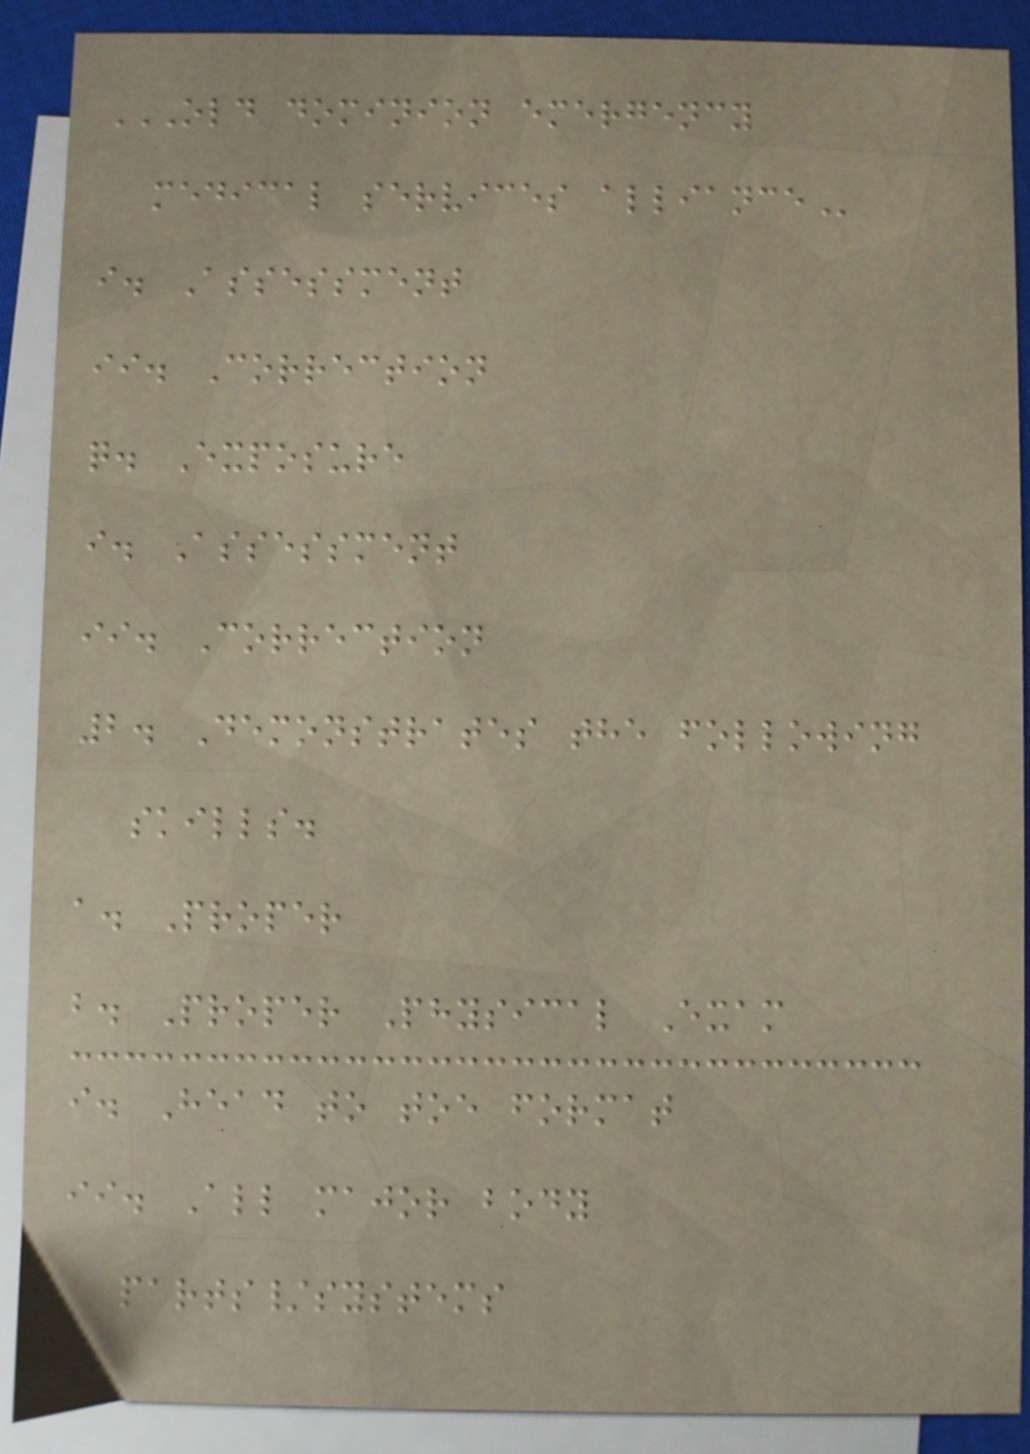OLD DOMINION EMERGENCY
MEDICAL SERVICES ALLIANCE
i. Assessment
ii. Correction
q. Exposure
i. Assessment
ii. Correction
2. Demonstrates the following
skills.
a. Proper
b. Proper Physical Exam
i. Head to toe format
ii. All major body
parts/systems
